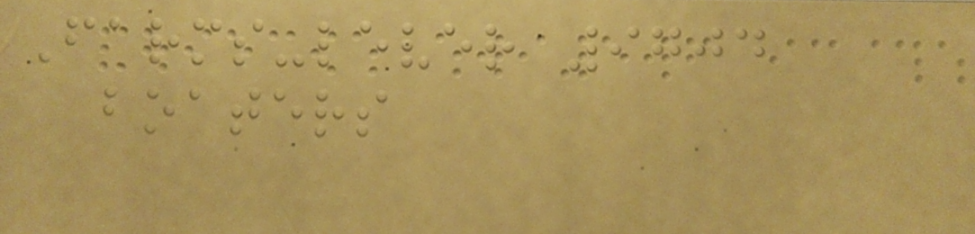Farms-lever 9704
boaters
